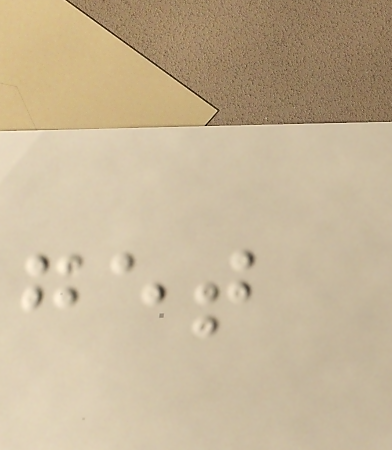get
